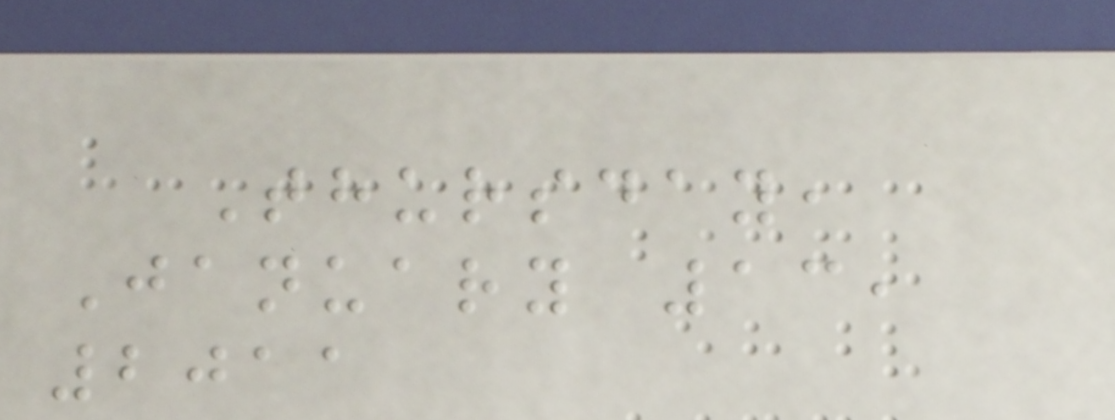Thursday,
January 13,
2011
